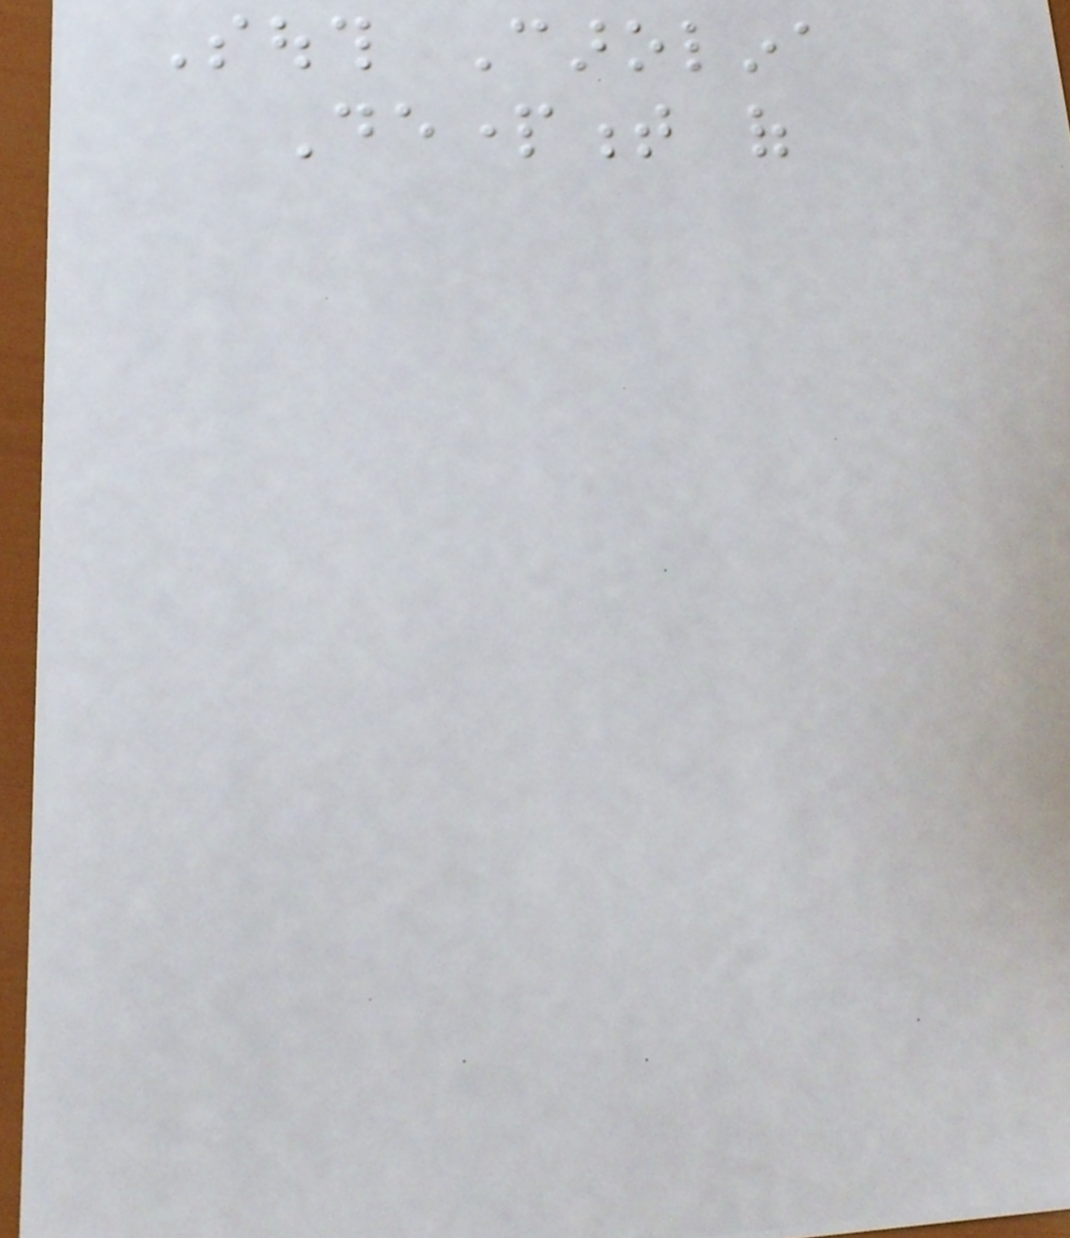South Carolina
Department of
